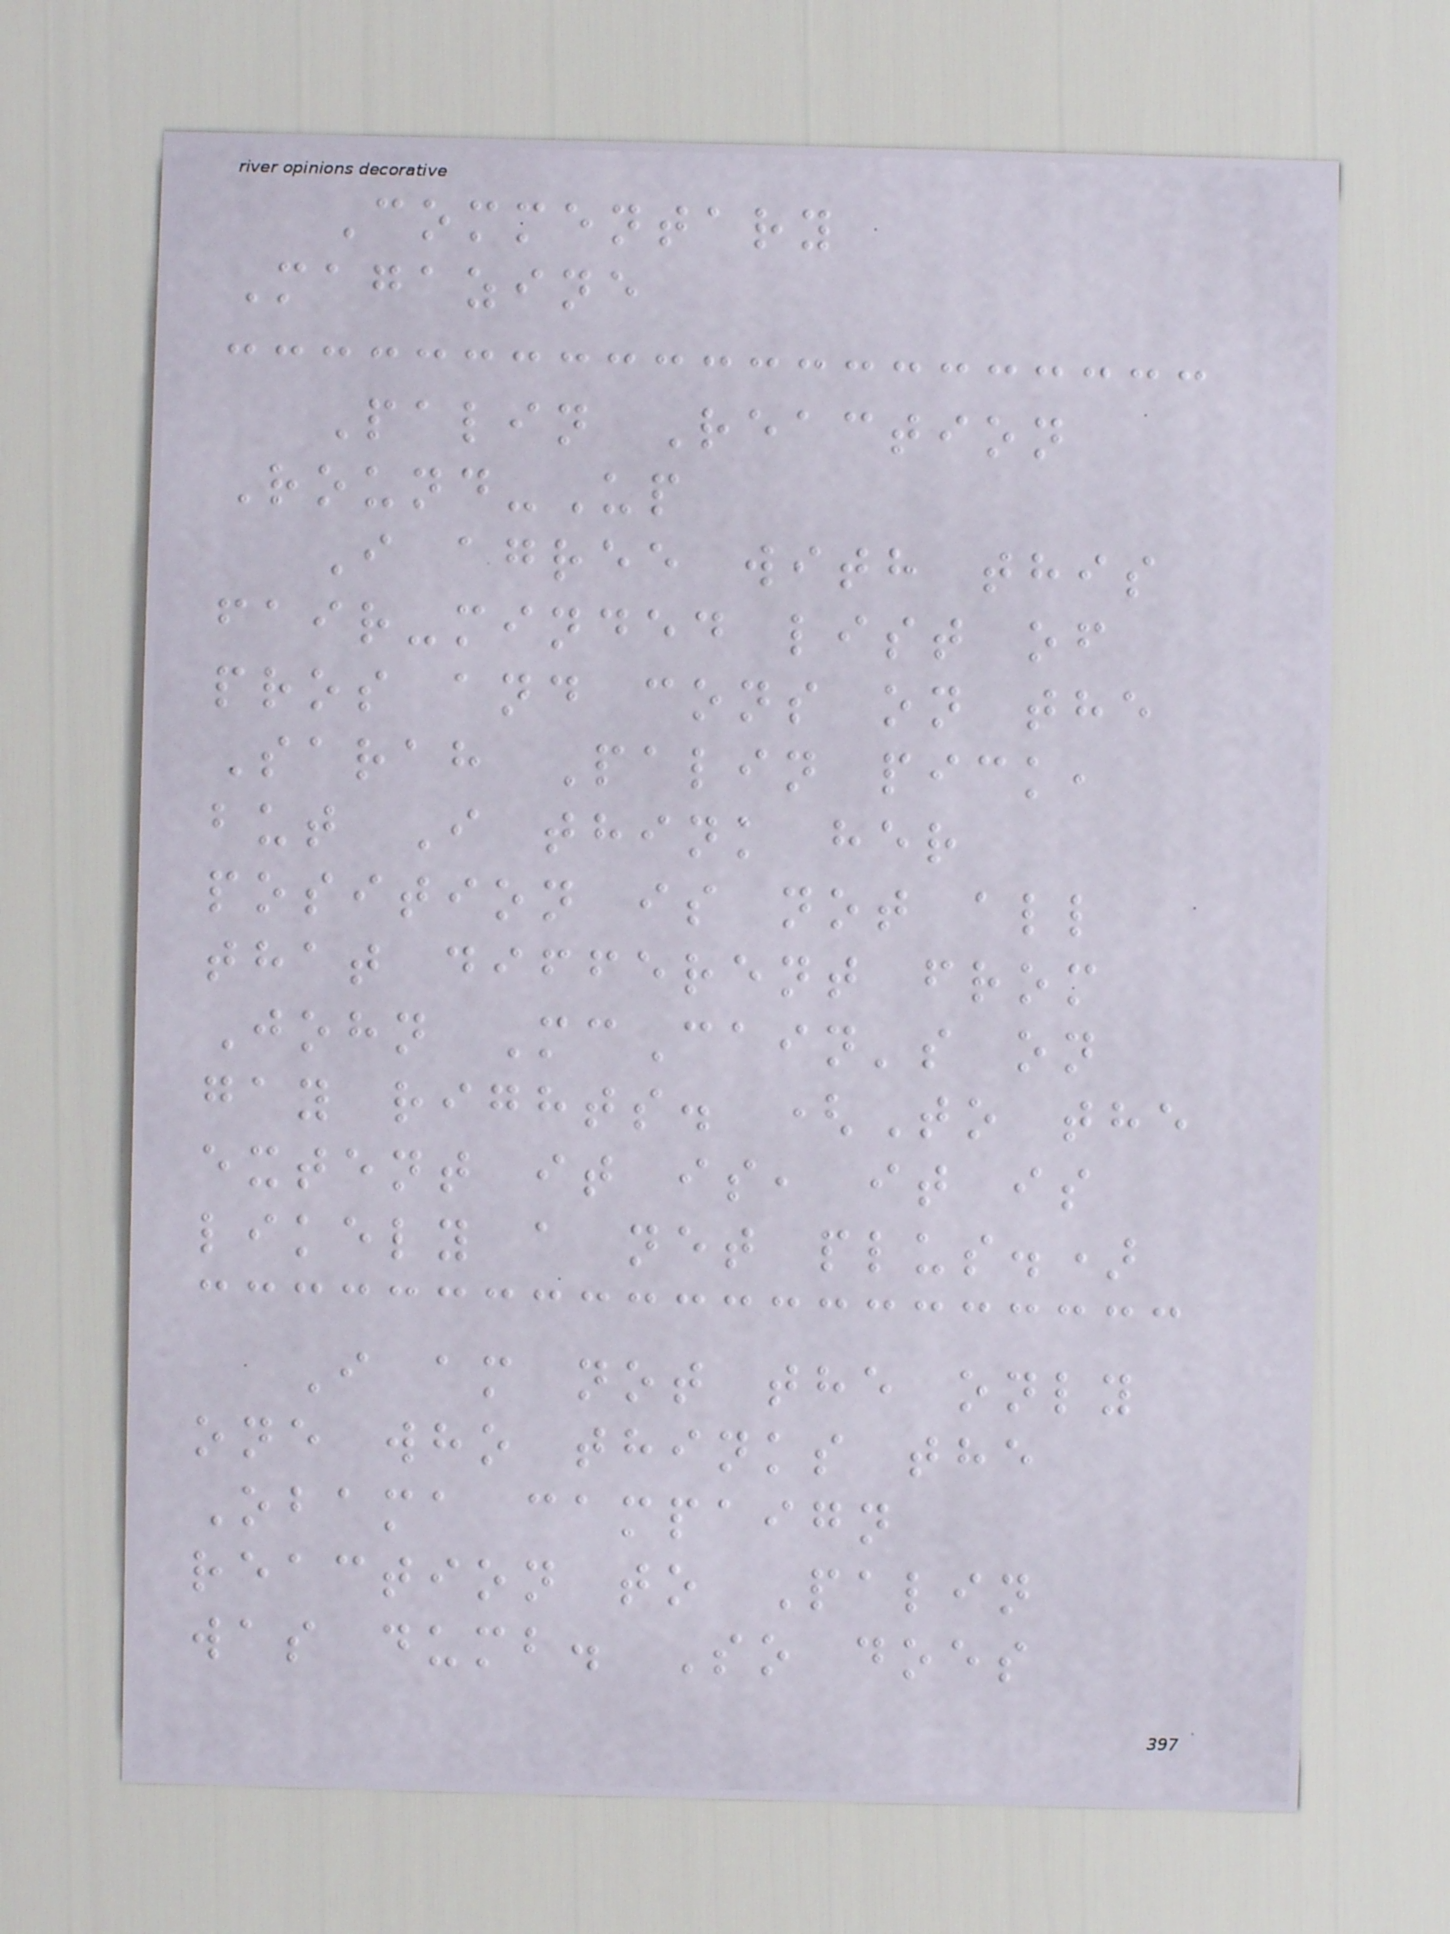Commentary
Magazine
Palin Reaction
Round-Up
I agree with this
fair-minded list of
pros and cons on the
Sarah Palin pick,
but I think her
position is not all
that different from
John McCain's on
gay rights. (To the
extent it is, it is
likely a net plus.)
I am not the only
one who thinks the
Obama campaign
reaction to Palin
was dumb. So does
